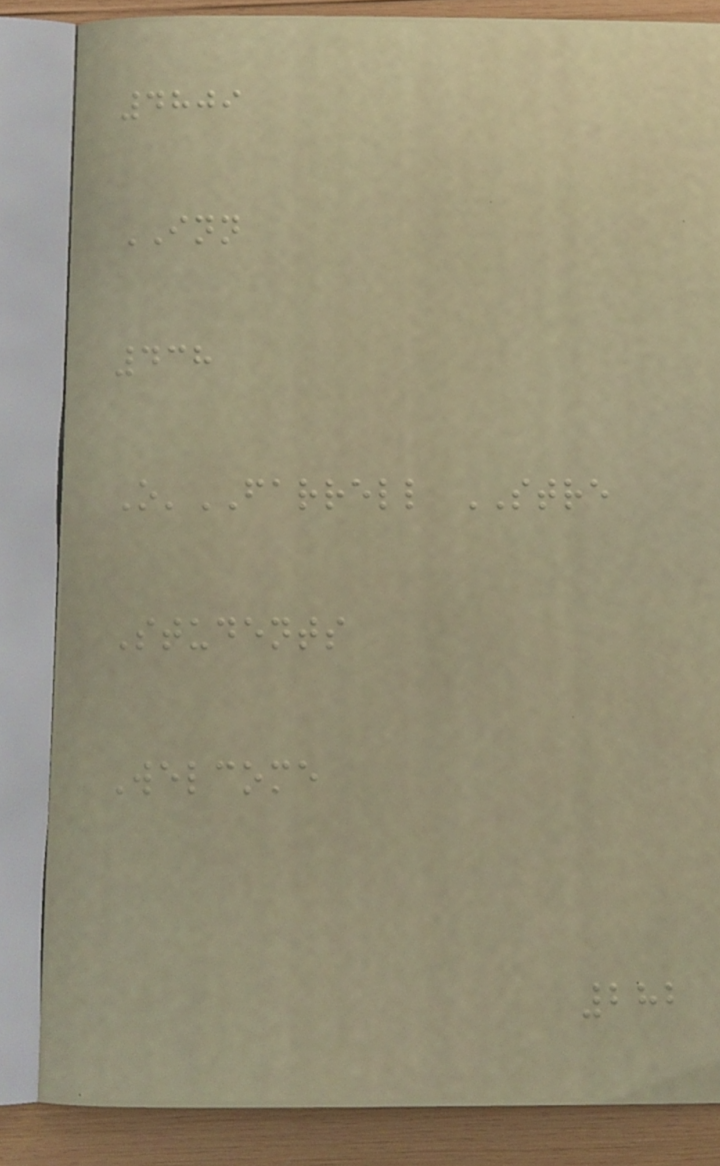4809
INN
438
O'FARRELL STRE
Students
Welcome
282
